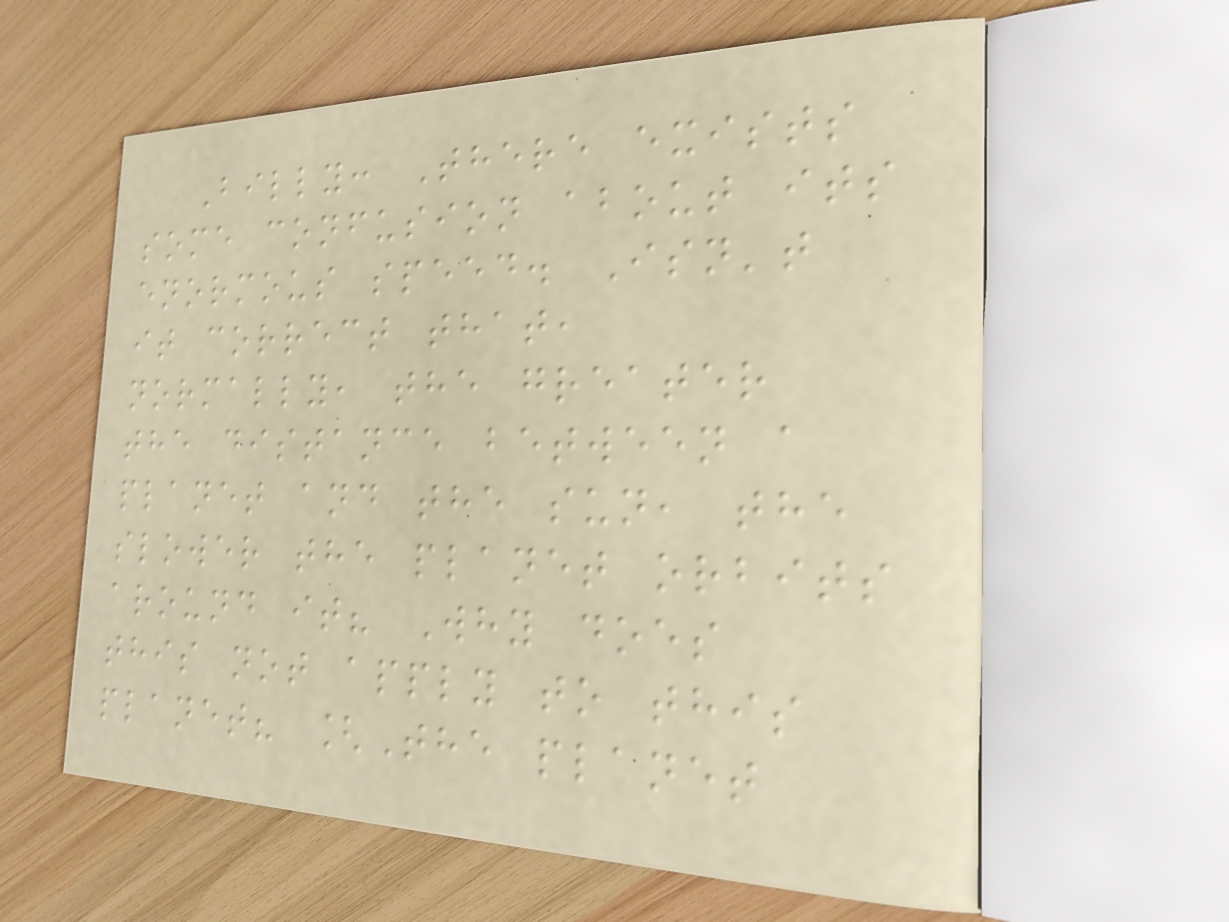Billy: There exists
some confusion about its
enormous speed. Isn't
it correct that,
normally, the greater
the distance between a
planet and the sun, the
slower the planet orbits
around it? Why does
this not apply to this
planet? [The planet
